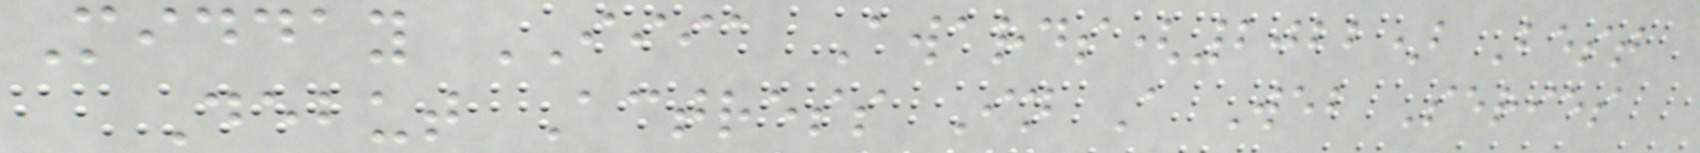Midday IIIA Awards(2022) Best
Debut Actress In A Web Series
